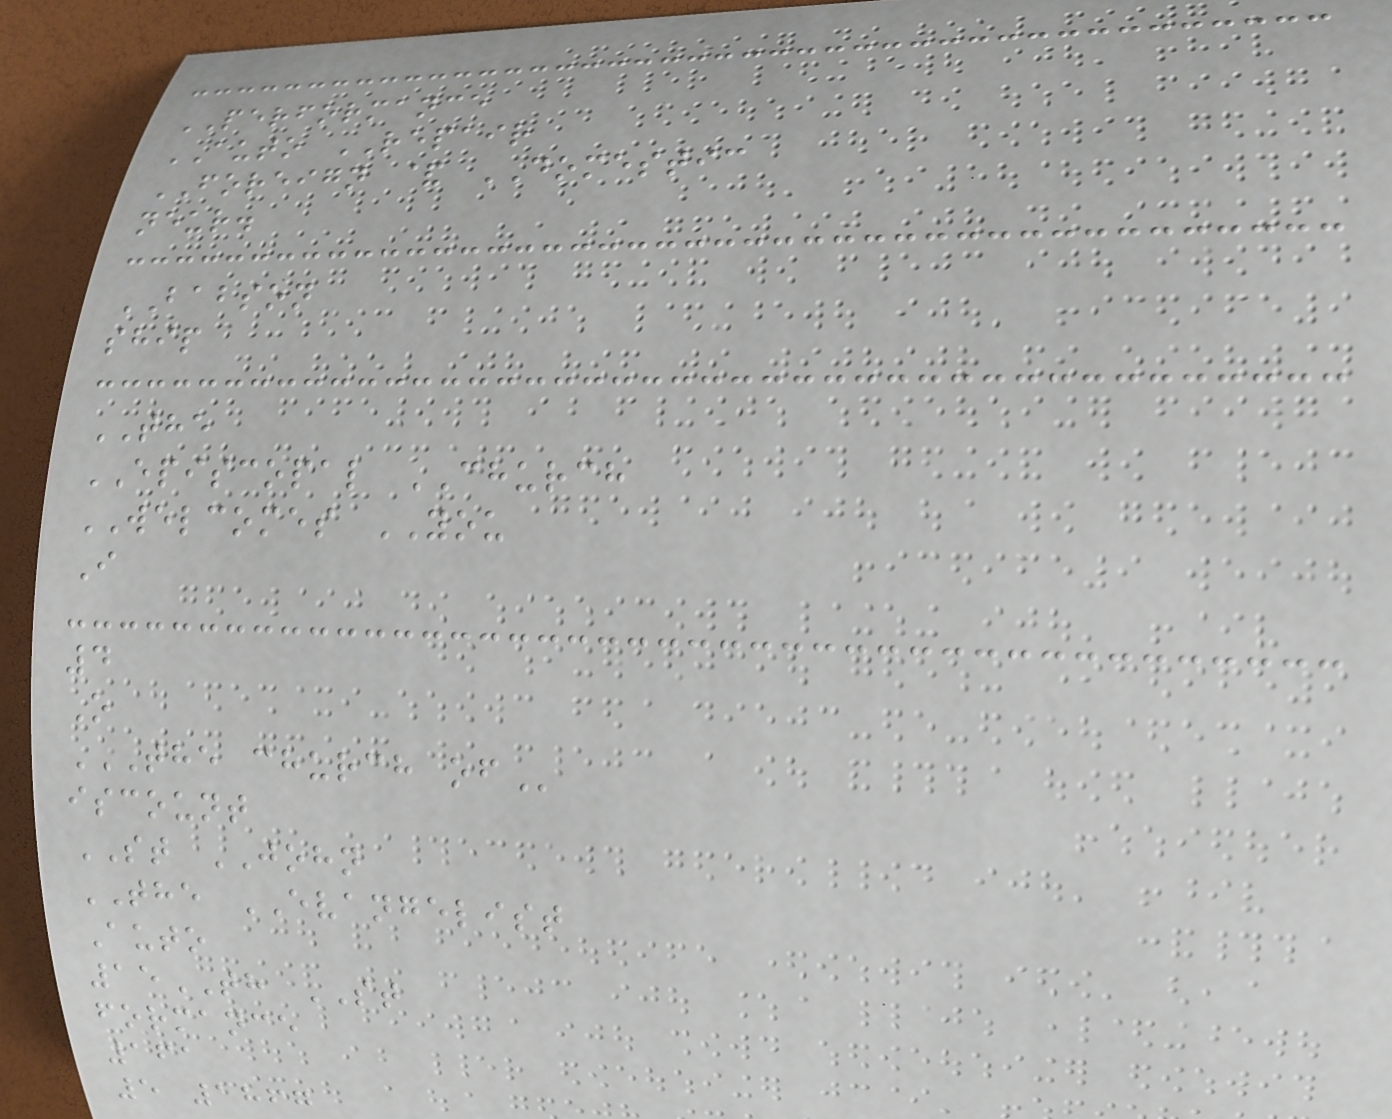PERFORMANCE
AUTO REPAIR
FOREIGN & DOMESTIC
neur.
BABSON
ship
THE
EPISCOPAL CHURCH
WELCOMES YOU
I
4
O
THE CHURCH OF
iscount
ST JOHN
THE EVANGELIST
Auto
15TH ST
formance
161
5 1867
